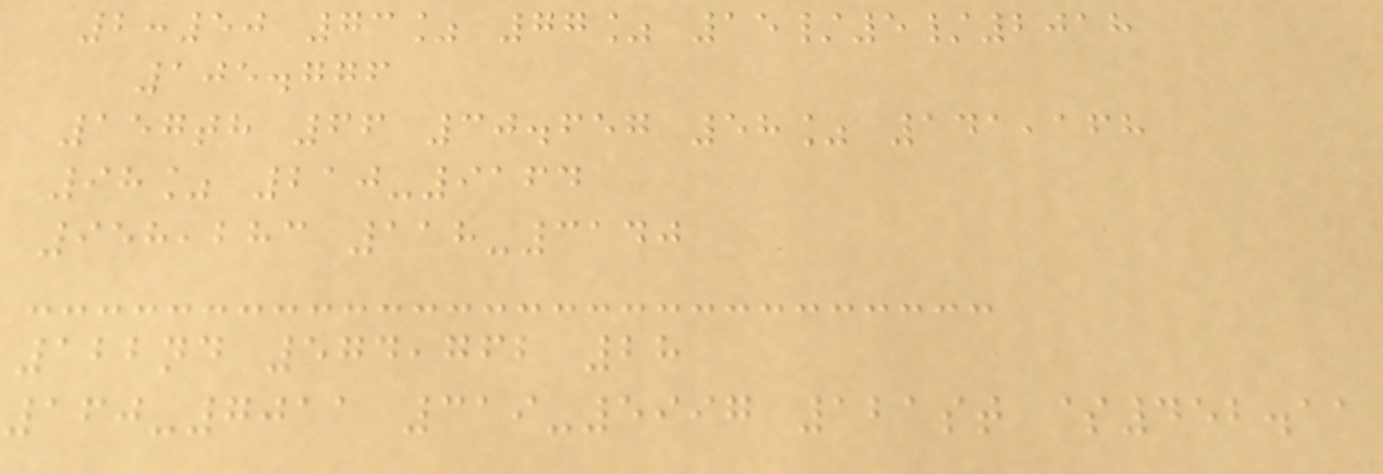2:50 73% 77% 15/5/2018
105.776
157th 66 30.657 58% 141,168
98% 210-9164
958,283 118-3140
122nd 574,762 28
160-7011 319-5997 121st $452.11
